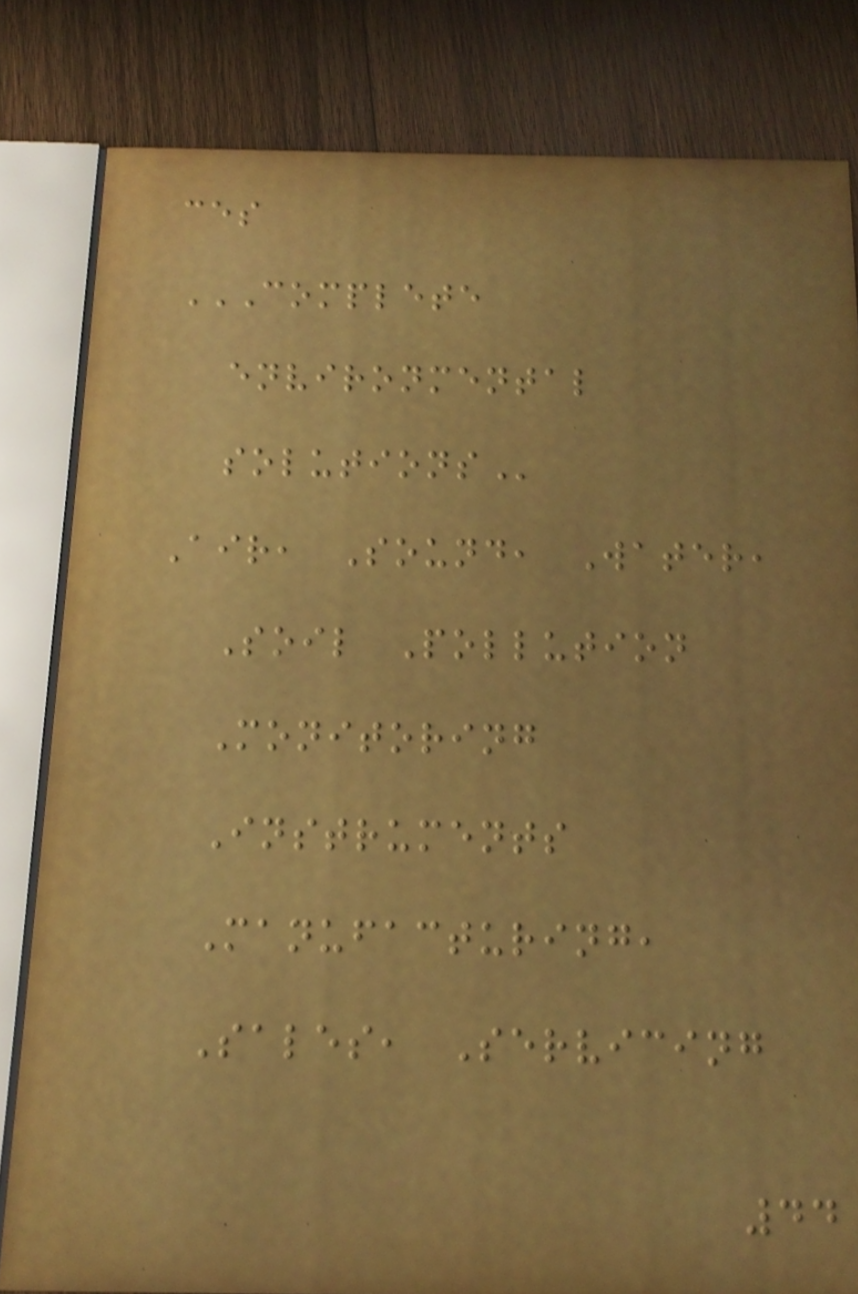ces
COMPLETE
ENVIRONMENTAL
SOLUTIONS
Air, Sound, Water,
Soil Pollution
Monitoring
Instruments
Manufacturing,
Sales, Servicing
44
